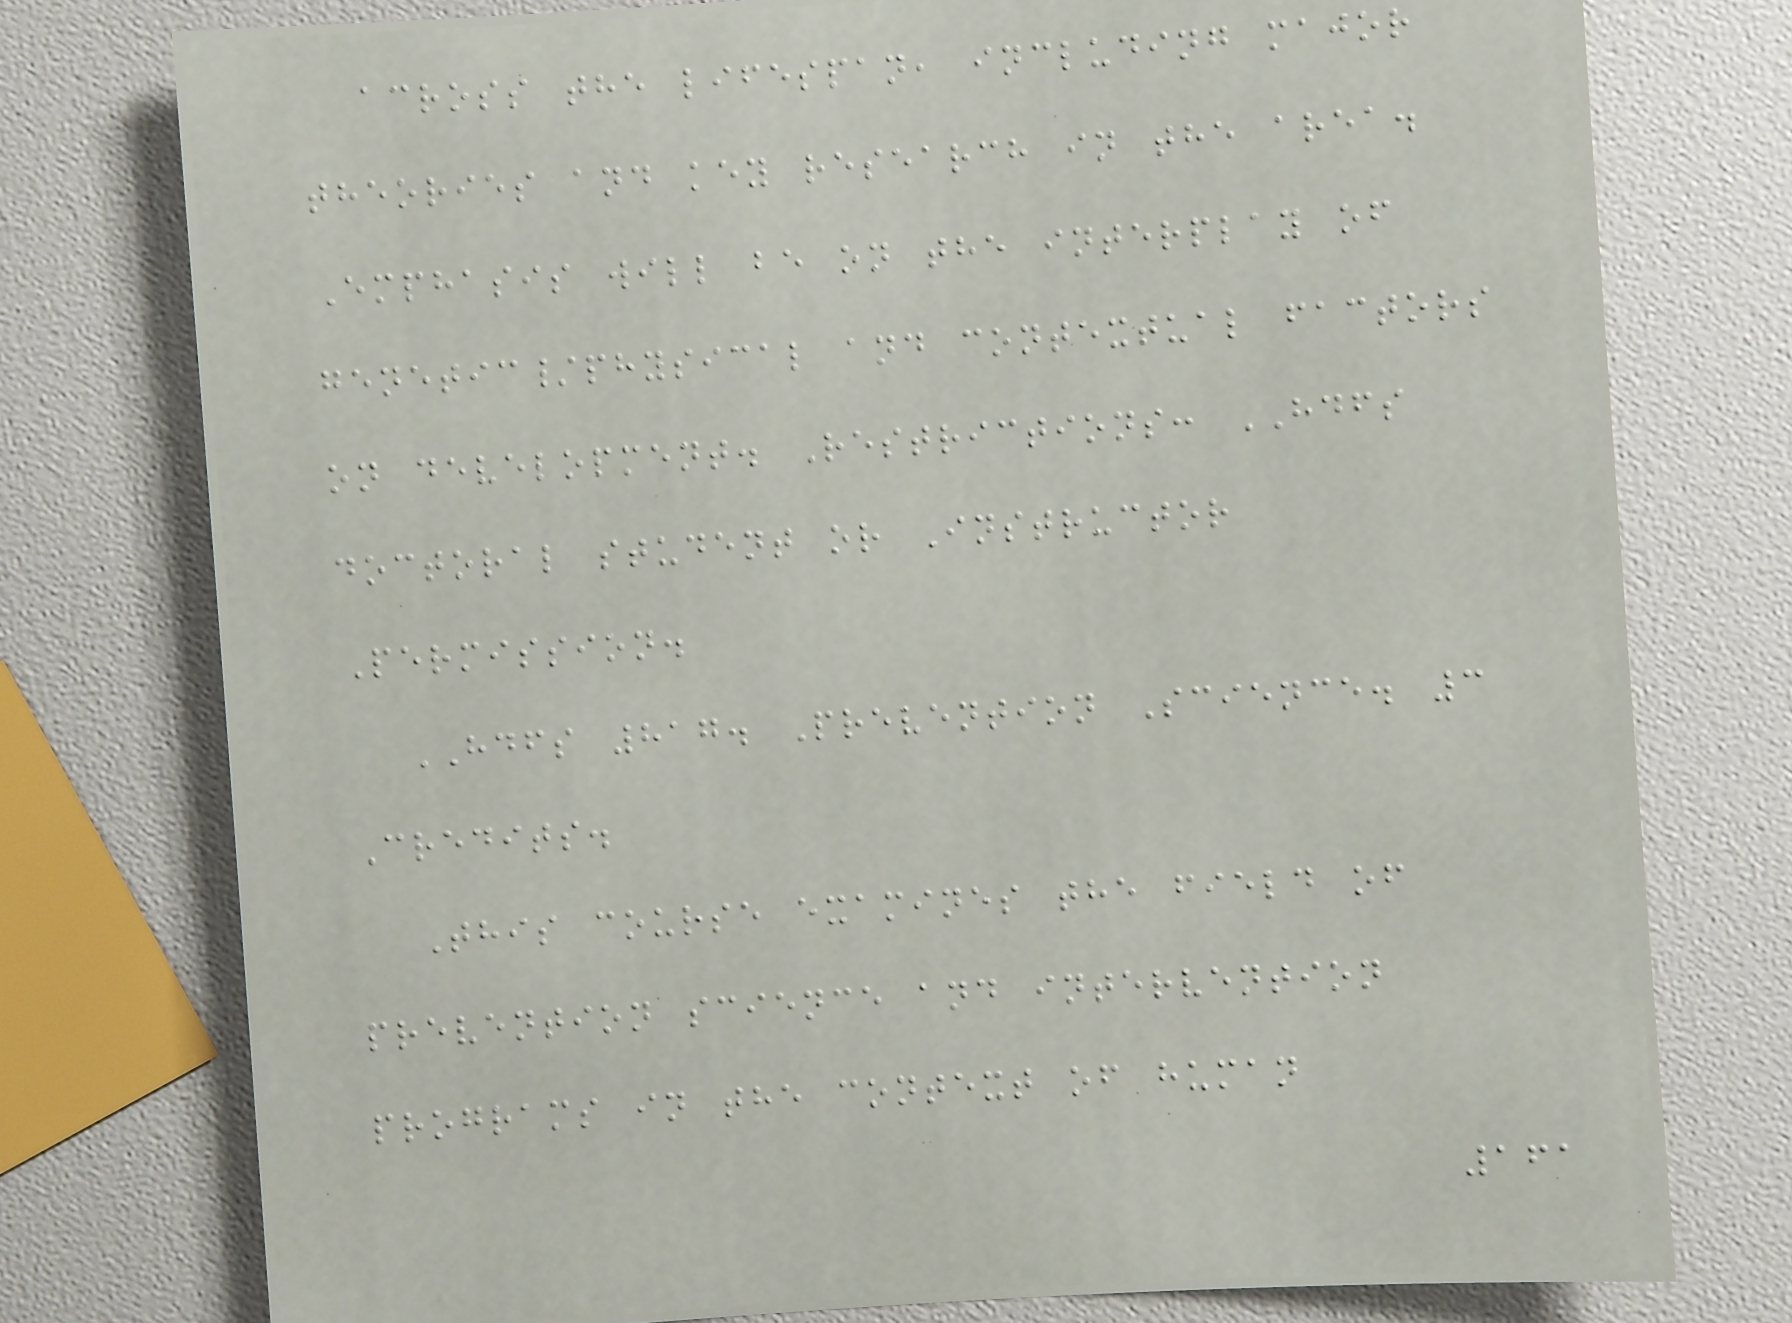across the lifespan, including major
theories and key research in the area.
Emphasis will be on the interplay of
genetic/physical and contextual factors
on development. Restrictions: HDFS
doctoral student or Instructor
Permission.
HDFS 817. Prevention Science. 3
Credits.
This course examines the field of
prevention science and intervention
programs in the context of human
161
